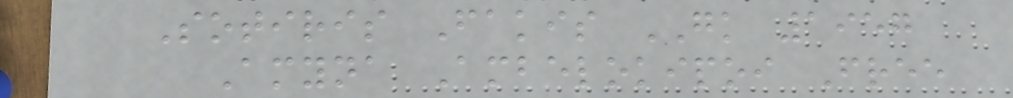Sotiris Fakis GK 1957
Amyna Ambelokipoi Free
